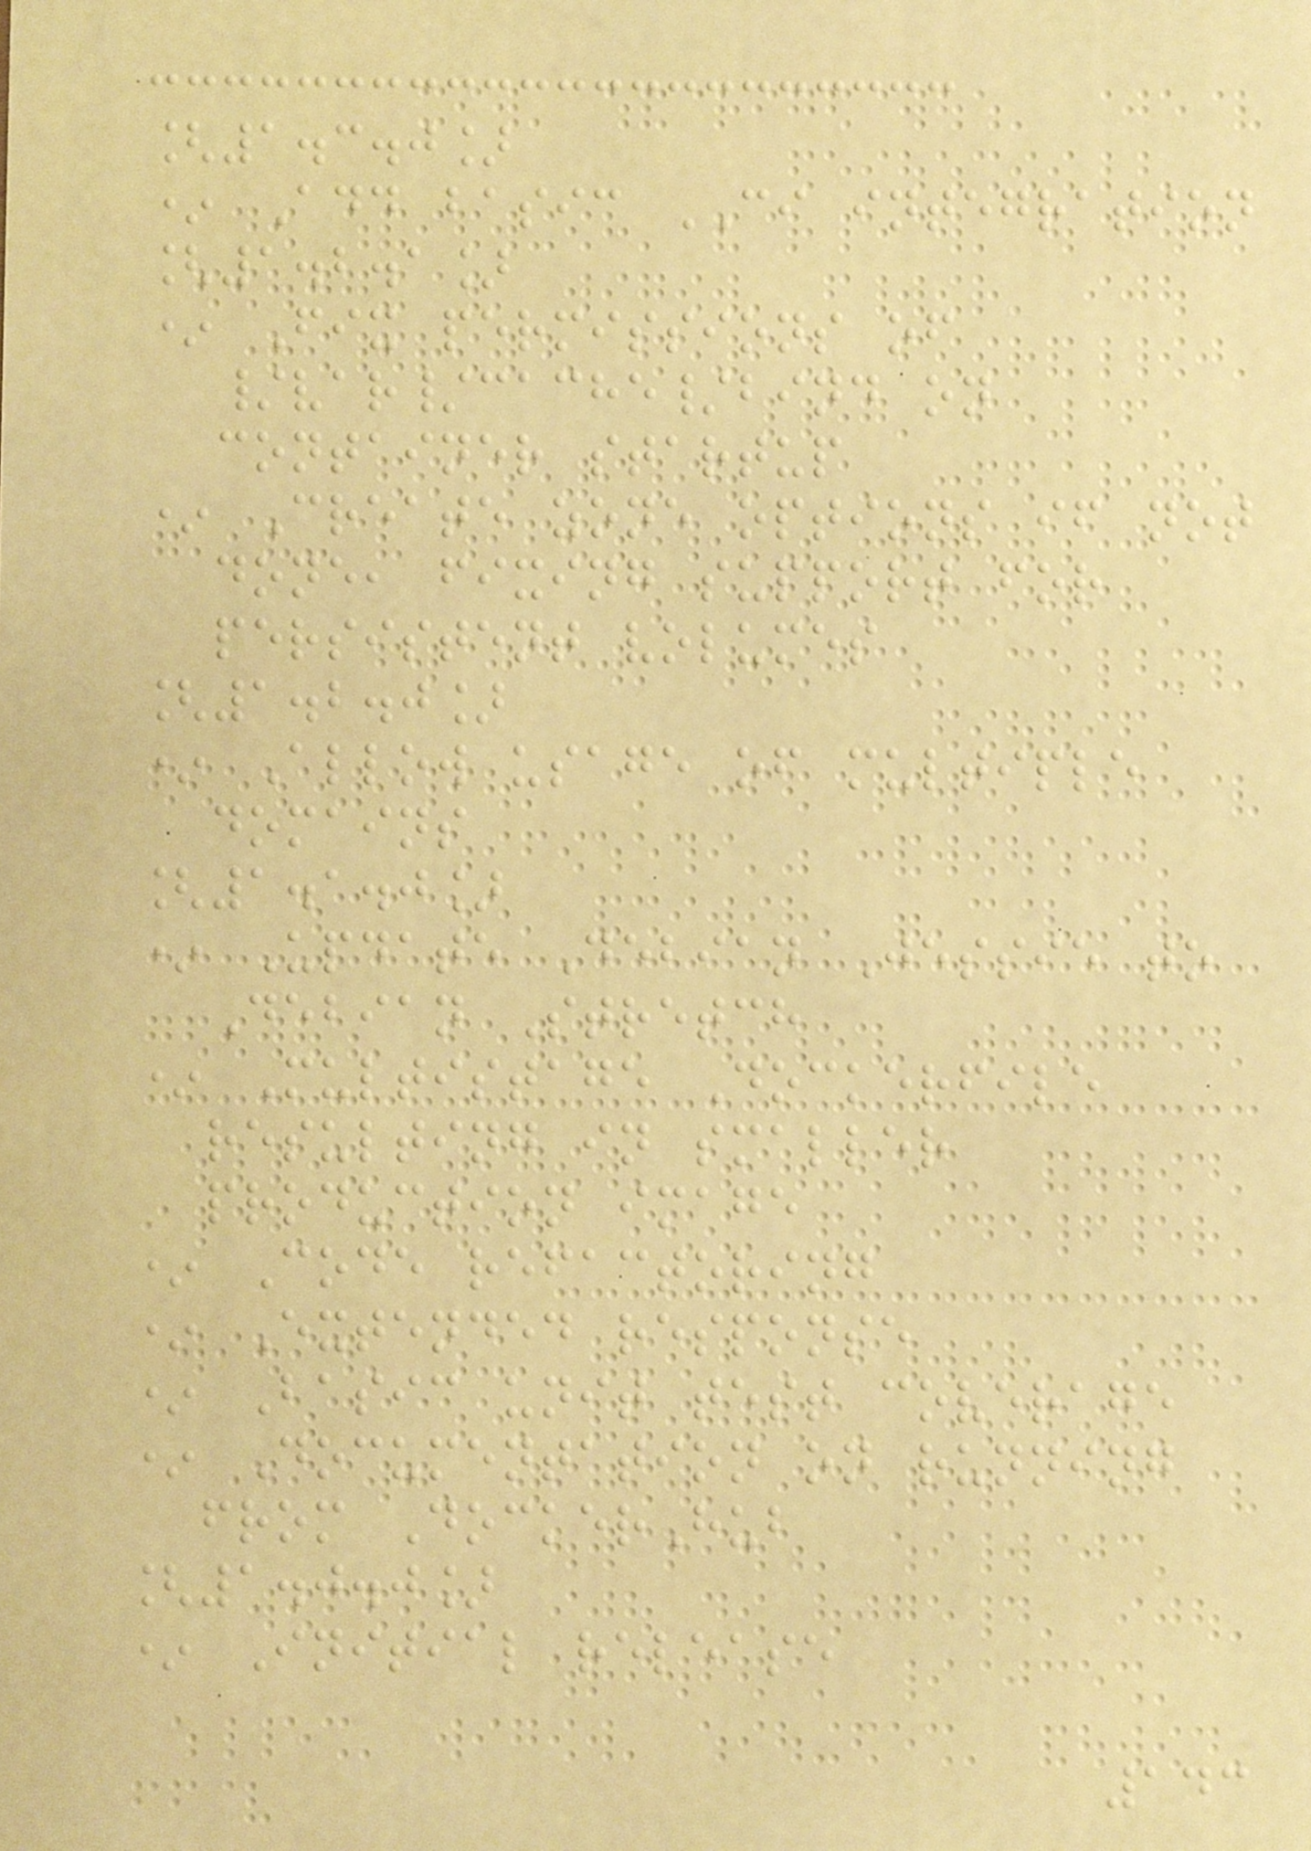[1.3.0]
* Add basic CI integration
[1.2.1]
* Fix permissions of
/var/cache/bind on
container startup
* Create zone options if not
done, fixing support for
persistent volumes
[1.2.0]
* Allow usage of multiple
domains
[1.1.0]
* Update Debian Jessie to
Debian Stretch
* Multistage Dockerfile
resulting in smaller
production image
* Code refactoring
* Extended response
* Basic unit test coverage
* Documentation on running
from DockerHub
[1.0.0]
* Initial release
143
